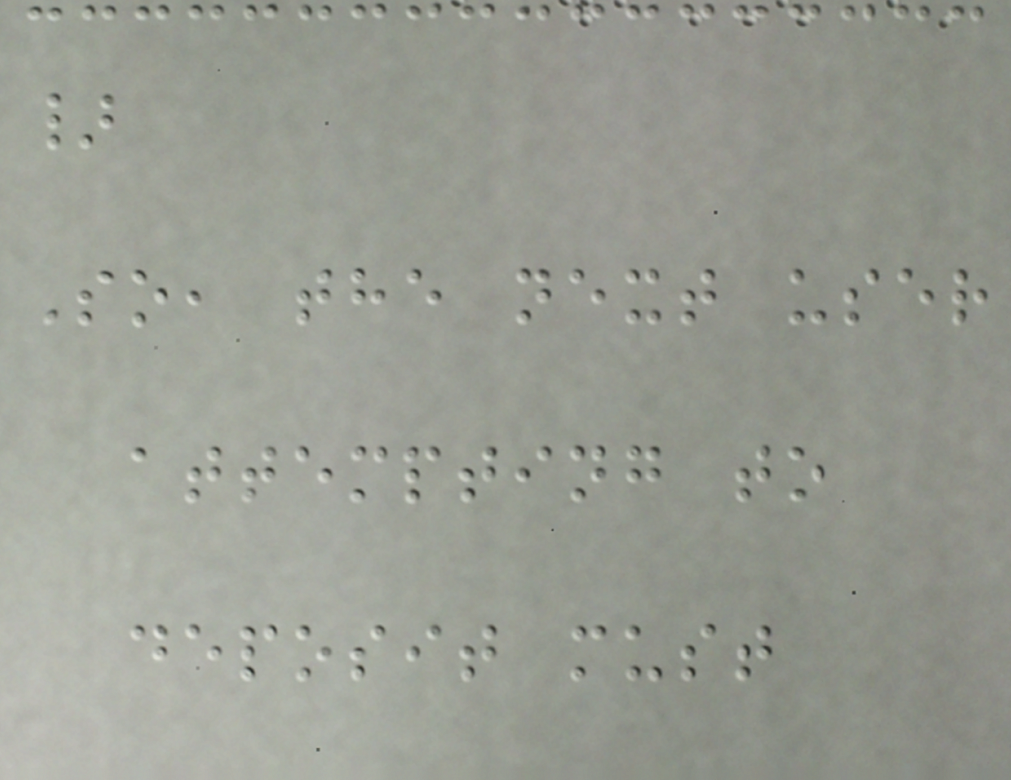}
So, the next user
attempting to
deposit must
